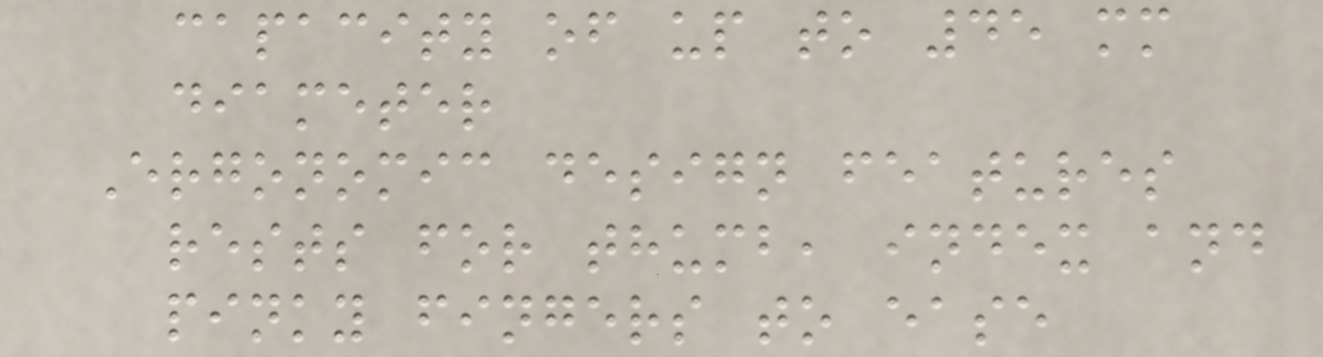capacity of up to 45 mm
diameter
Ergonomic design features
rests for thumb, index and
pinky fingers to ease
